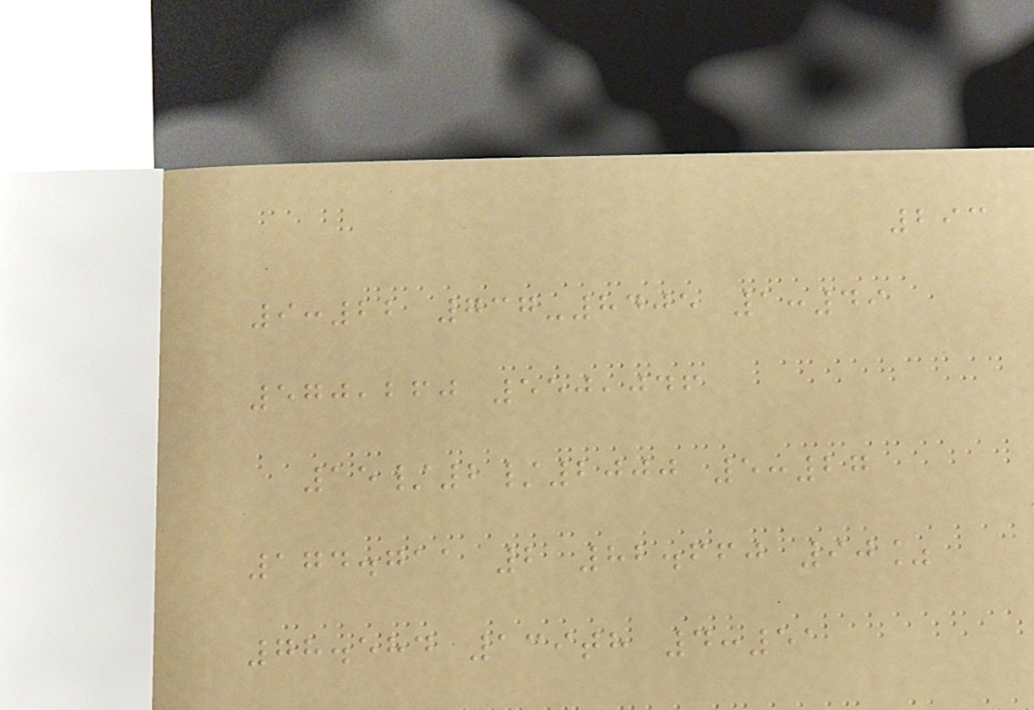293
9:22 737-8405 1:49
570,260 550,046
15/2/2000 5:27
174.711 2 82.660 90%
78.584 139th 4:51
